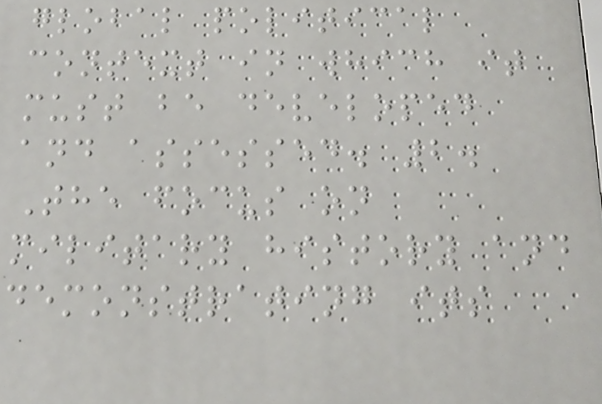global political
context in which it
must be developed
and assessed. 2.
The focus on
military history and
demonstrating its
